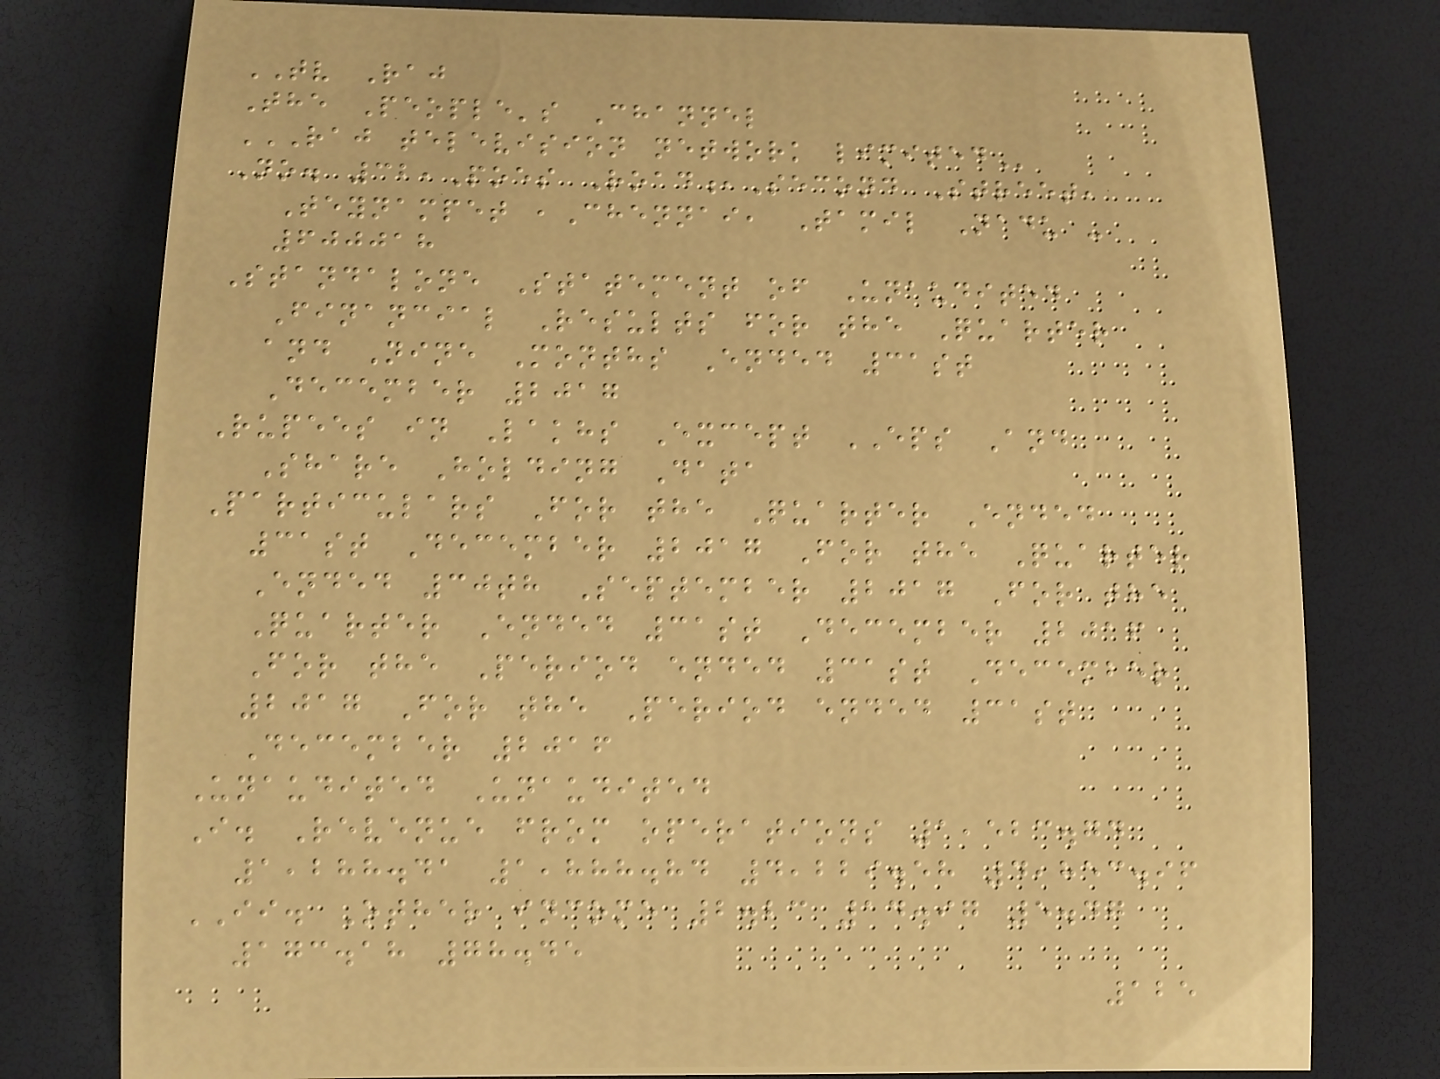TV Raj
The People's Channel
RAJ TELEVISION NETWORK LIMITED
No. 32,Poes Road,Second Street,
Teynampet ,Chennai, Tamil Nadu -
600018
Standalone Statement of Unaudited
Financial Results for the Quarter
and Nine Months Ended 31st
December 2017
Rupees in Lakhs Except EPS And
Share Holding Data
Particulars For the Quarter Ended
31st December 2017 For the Quarter
Ended 30th September 2017 For the
Quarter Ended 31st December 2016
For the Period ended 31st December
2017 For the Period ended 31st
December 2016
Unaudited Unaudited
I. Revenue from operations 1,523.74
1,288.41 1,888.84 4,229.58 4,853.96
II. Other income 2.23 14.97 5.47
173.18 78.45
125
